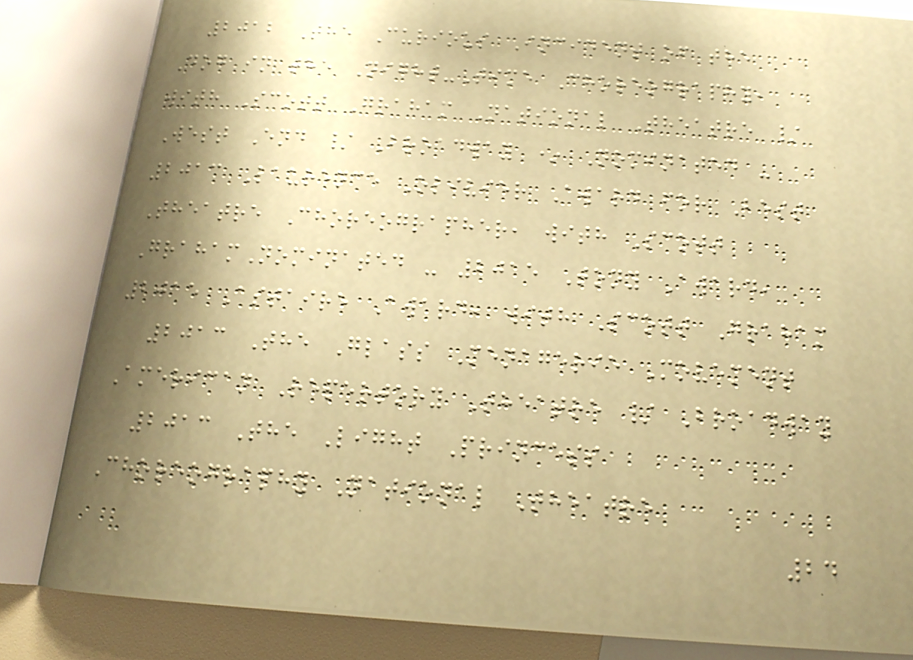2012 The Curious Incident of the
Dog in the Night-Time Choreography,
with Scott Graham National Theatre /
West End / Broadway * Nominated -
2013 Laurence Olivier Award for Best
Theatre Choreographer, with Scott
GrahamNominated - 2015 Tony Award,
2015 Astaire Award, with Scott Graham
2013 The Glass Menagerie Movement
American Repertory Theatre / Broadway
2013 The Light Princess
Choreography National Theatre
24
